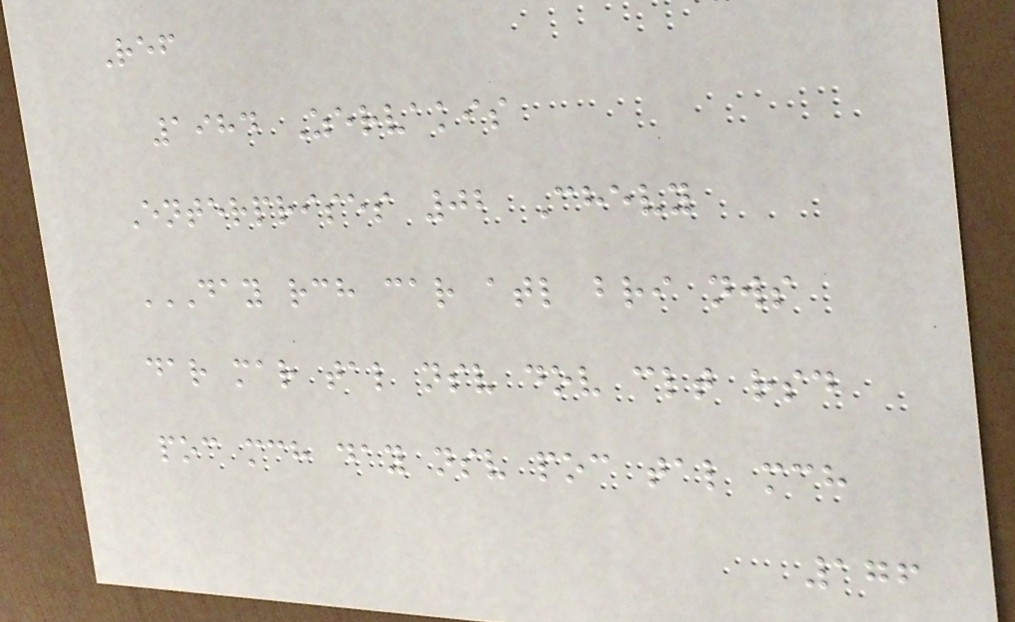Ref
1984 Zervakis
Enterprises 02 Chevy
DAY RCH CAR ATL BRI NWS
DAR MAR TAL NSV DOV CLT RSD
POC MCH DAY NSV POC TAL MCH
176
